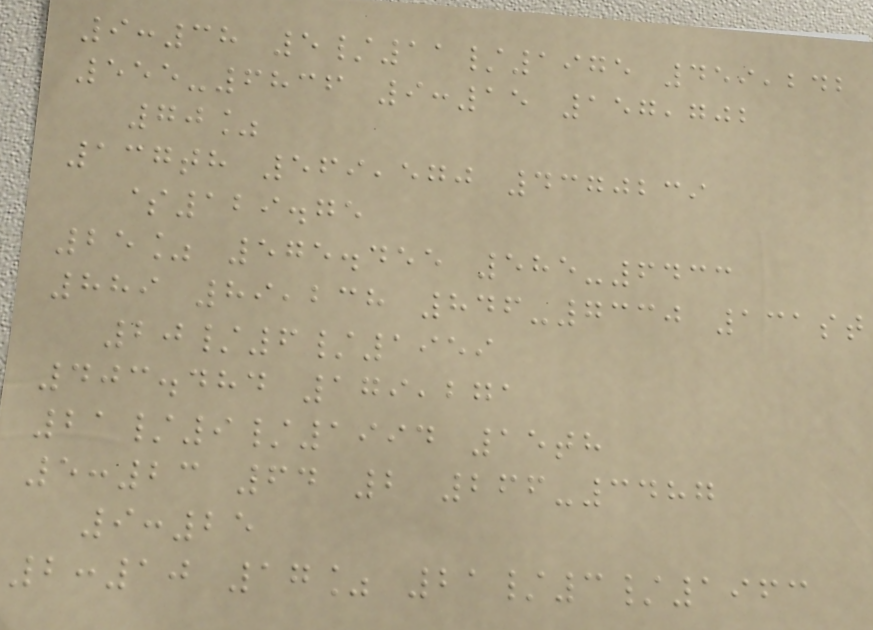9:38 5/11/1975 459,242
555-6836 9:15 157,702
70%
137th 569,570 4370239
$129.75
25% 575.455 585-6433
889 89,238 846-7330 131st
20/6/1959
403.484 179,271
21/9/1994 15th
5:23 64 2 266-3487
9:25
2:10 17% 21/3/1963
